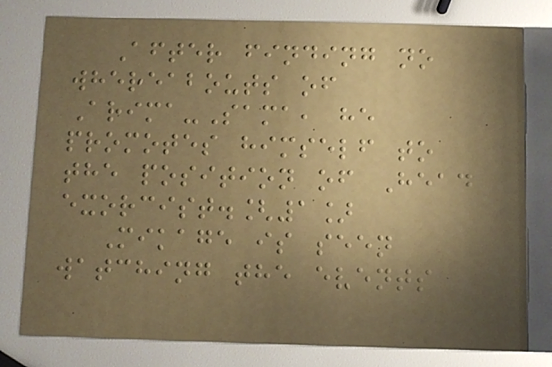After finding no
whereabouts of
Arima-Sama, he
promotes himself to
the position of Head
exorcist.[1]
Mikage is seen
watching the events
